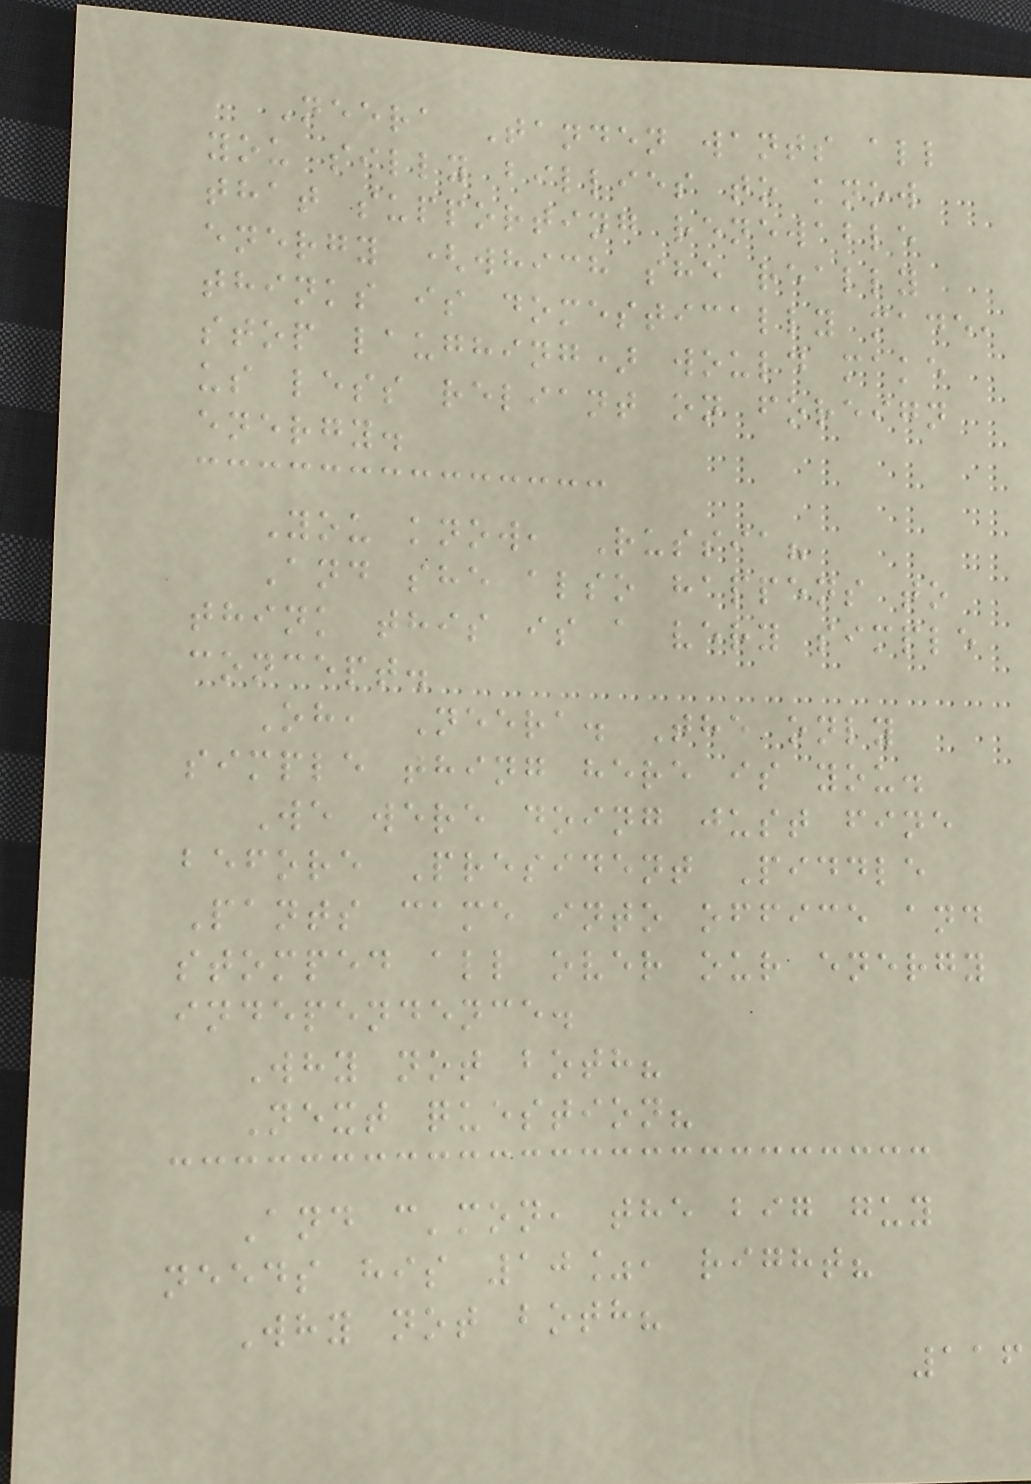Neera Tanden wants all
you silly billies to know
that supporting renewable
energy (which she really
thinks is domestically made,
stop laughing) would make
us less reliant on foreign
energy.
You know, Russia?
And she also happens to
think this is a very simple
concept.
Oh, Neera. The only
simple thing here is you.
We were doing just fine
before President Piddle
Pants came into office and
stomped all over our energy
independence.
Why not both?
Next question?
And c'mon, the big guy
needs his 10%, right?
Why not both?
116
